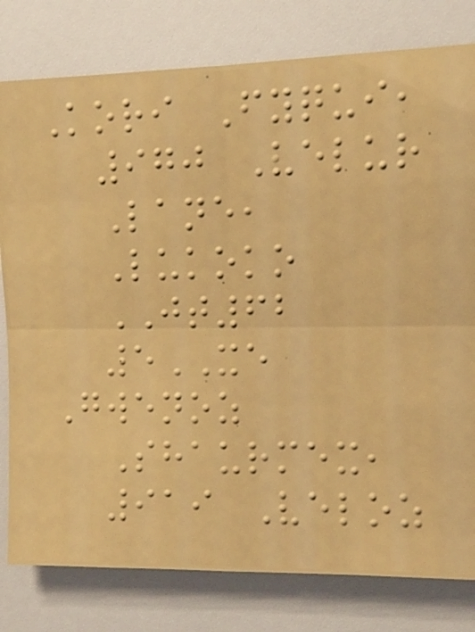Kori Fyqui,
970 Velur
Lane,
Lukoko
JT62
5XE
Gwenoz
Shaurmex,
919 Veloz
